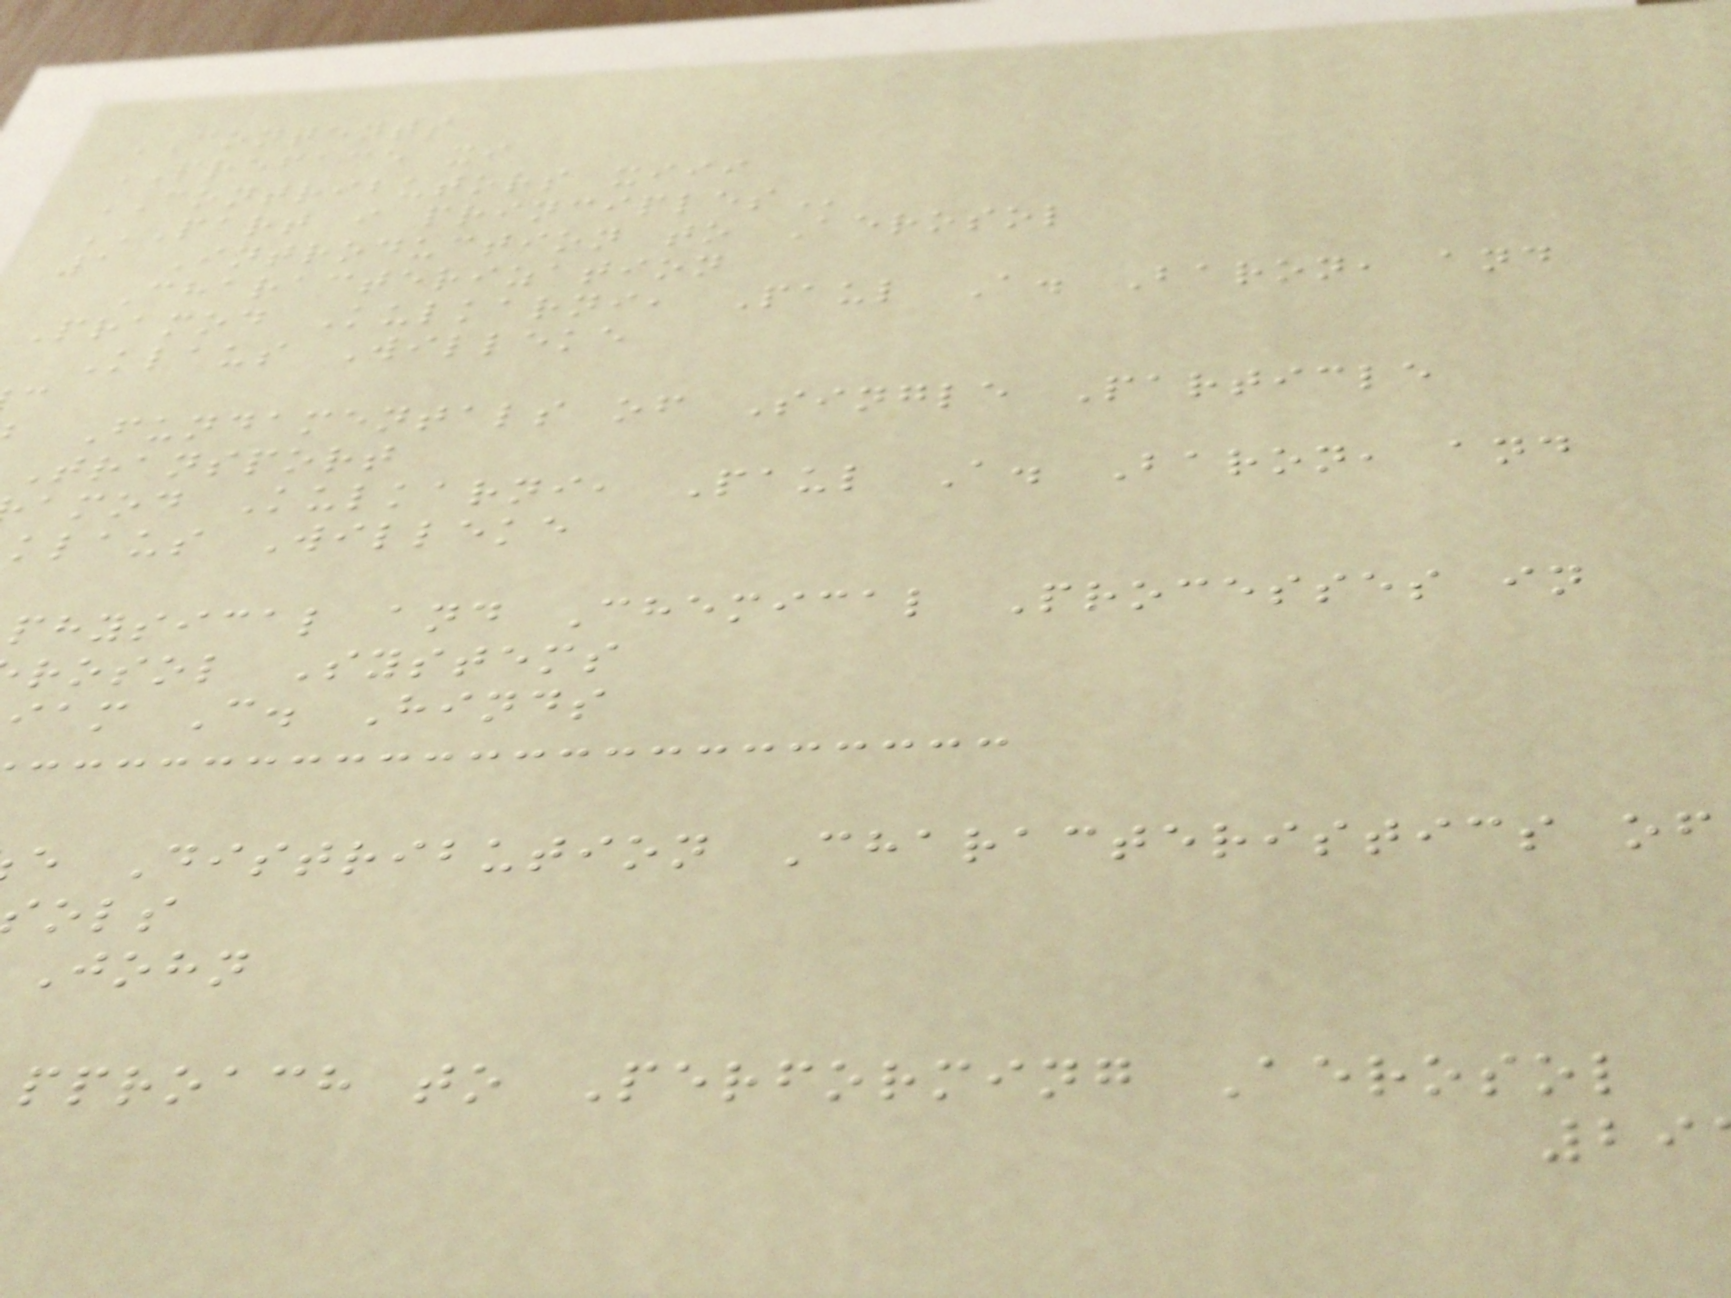CONTENTS
PREFACE xi
CONTRIBUTORS xiii
PART I PRINCIPLES
1 Introduction to Aerosol
Characterization
Pramod Kulkarni, Paul A. Baron, and
Klaus Willeke
Fundamentals of Single Particle
Transport
amod Kulkarni, Paul A. Baron, and
klaus Willeke
physical and Chemical Processes in
rosol Systems
iam C. Hinds
e Distribution Characteristics of
John
pproach to Performing Aerosol
